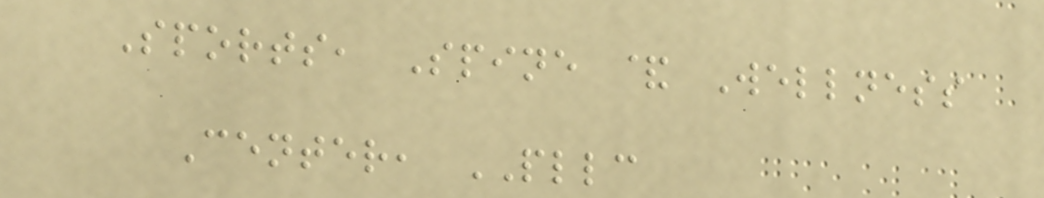Sports, Spine & Wellness
Center, PLLC
